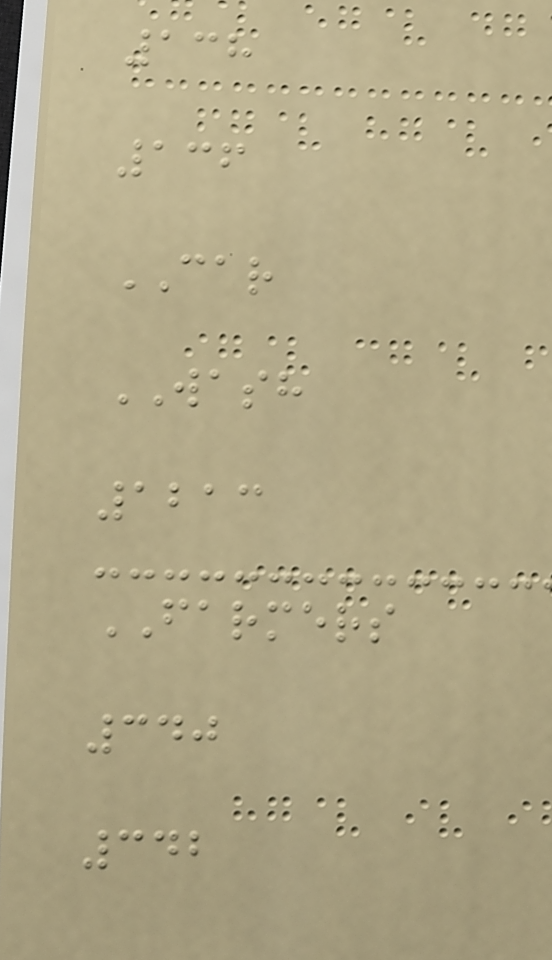138
136
CAR
WASH
1213
FARMERS
340
342
